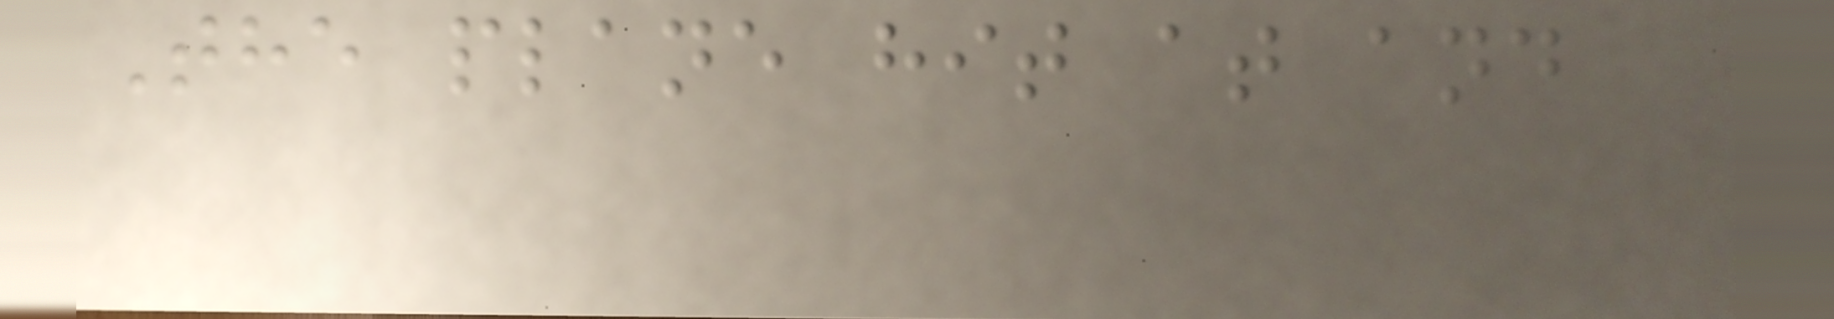The plane hit at and
